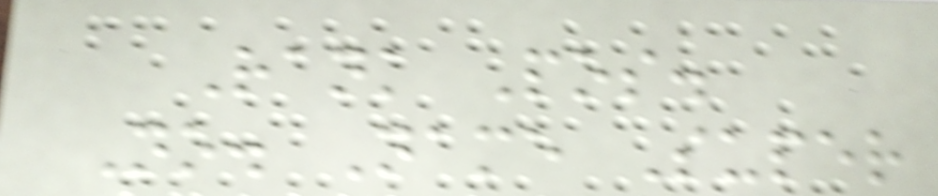Rank Pos.
No. Name Super
